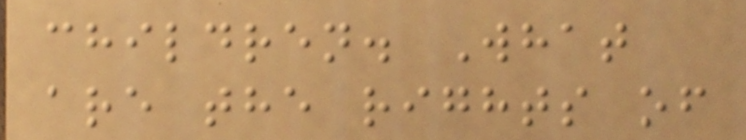children. What
are the rights of
